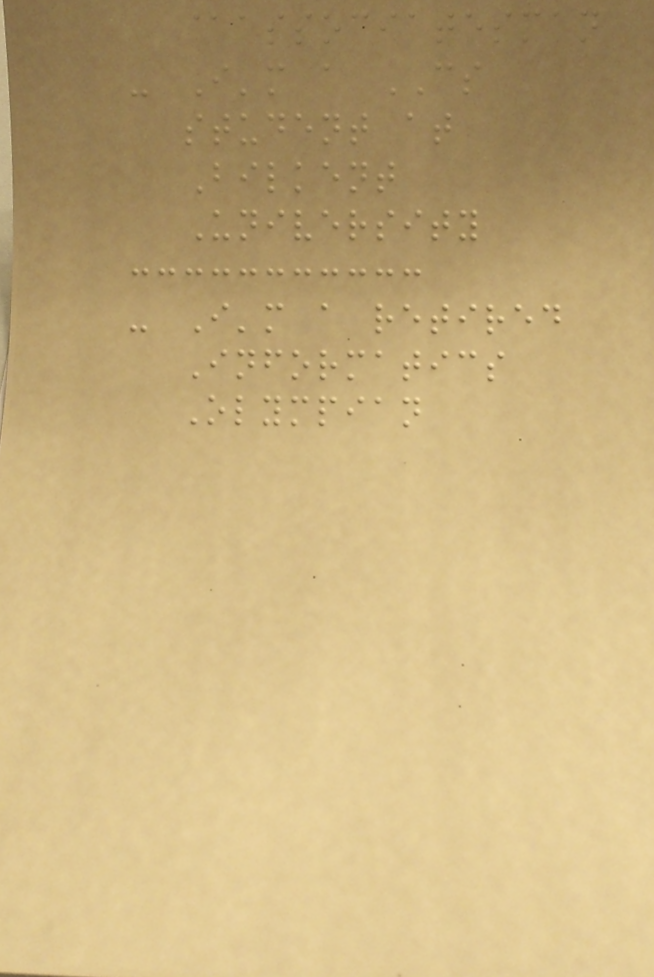@associatesman
- I'm a CS
student at
Bilkent
University
- I'm a retired
Informatics
Olympian
